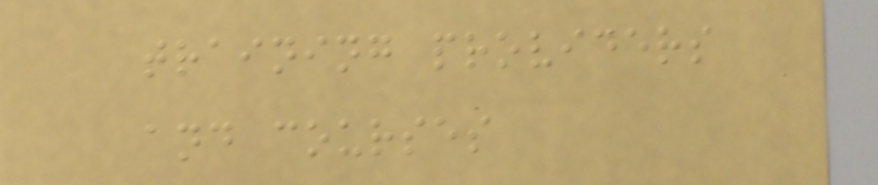training providers
and courses
